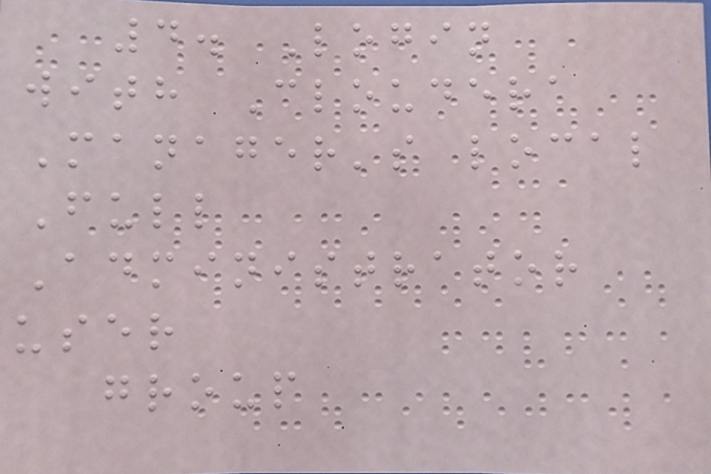4. Login
with Cloudera
Manager's local
Full
Administrator
user
group
